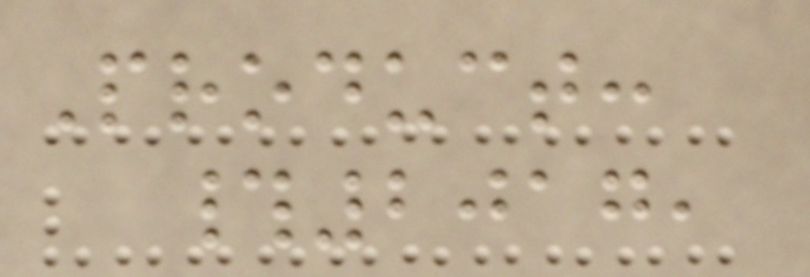Product:
#2017,
